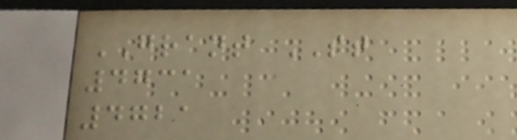GRANT ST
4731
4721
